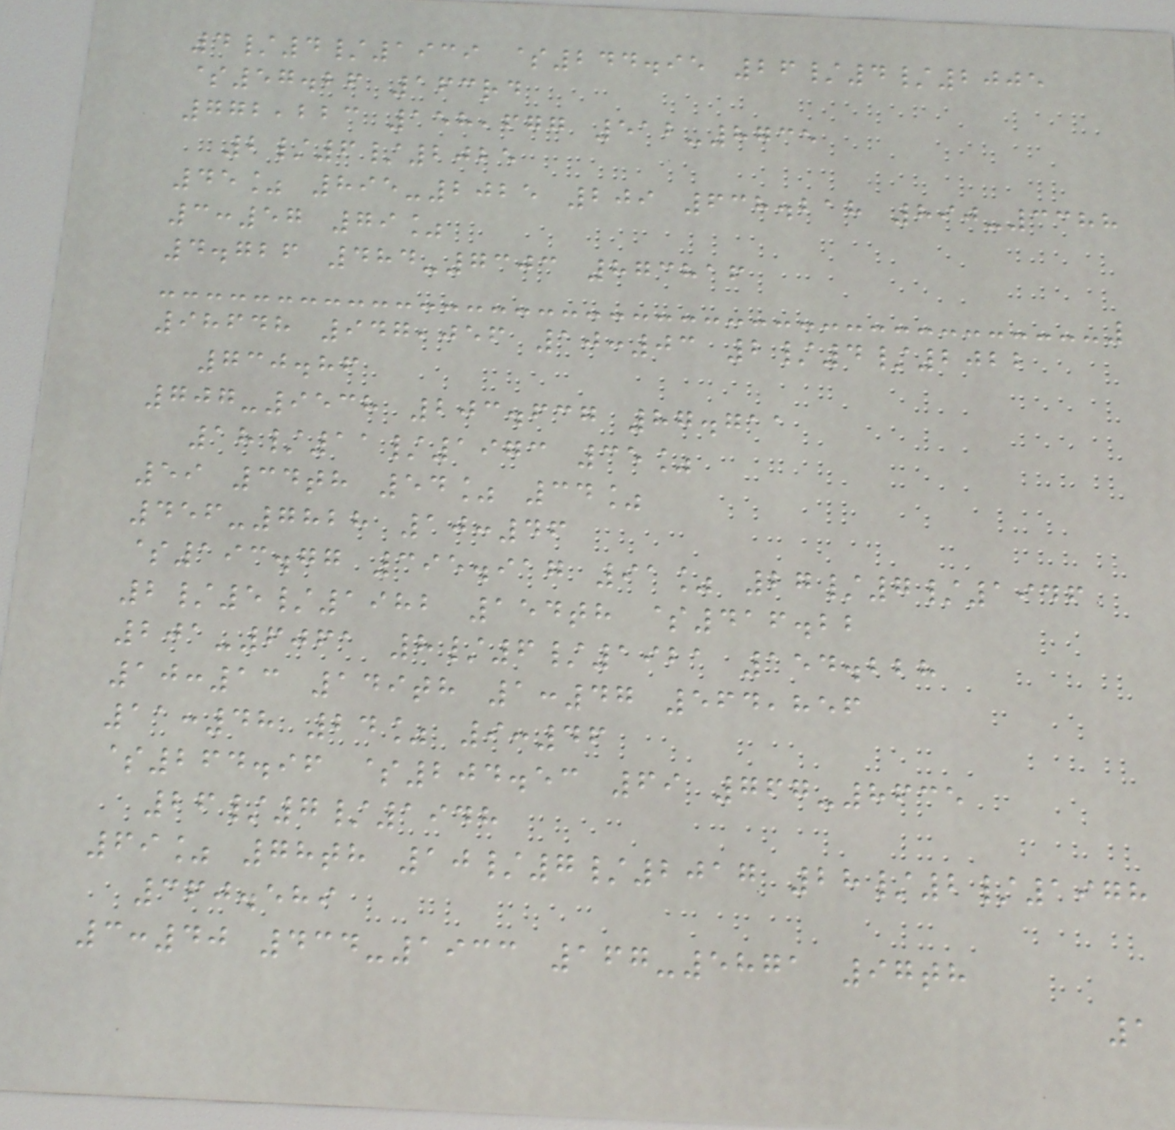4/4/1939 $244.95 26/4/2005
$57.26 163rd
772,223 158,677 512-8735
2/6/2025
45% 895-2025 209 638.218 890-3388
3:57 79%
4.726 484-7303 873816
98648 947,056 10:03 2/4/2022
730.86
707-9538 203.637 87.711
18/11/1973 35%
59 34th 54% 34%
456-7828 10:46
$193.77 395.917 91% 27/7/1946
2/5/1982 154th $416.22
201-6061 8/6/1921 154.228
10:13 149th 1:47 564,856
11:48 24% 9:46
$264.96 $204.53 69 767-8635
26/7/1948
69% 78th 10/7/2017 28/2/1978
360.589
3:40 434-1933 167-5871 97th
1
